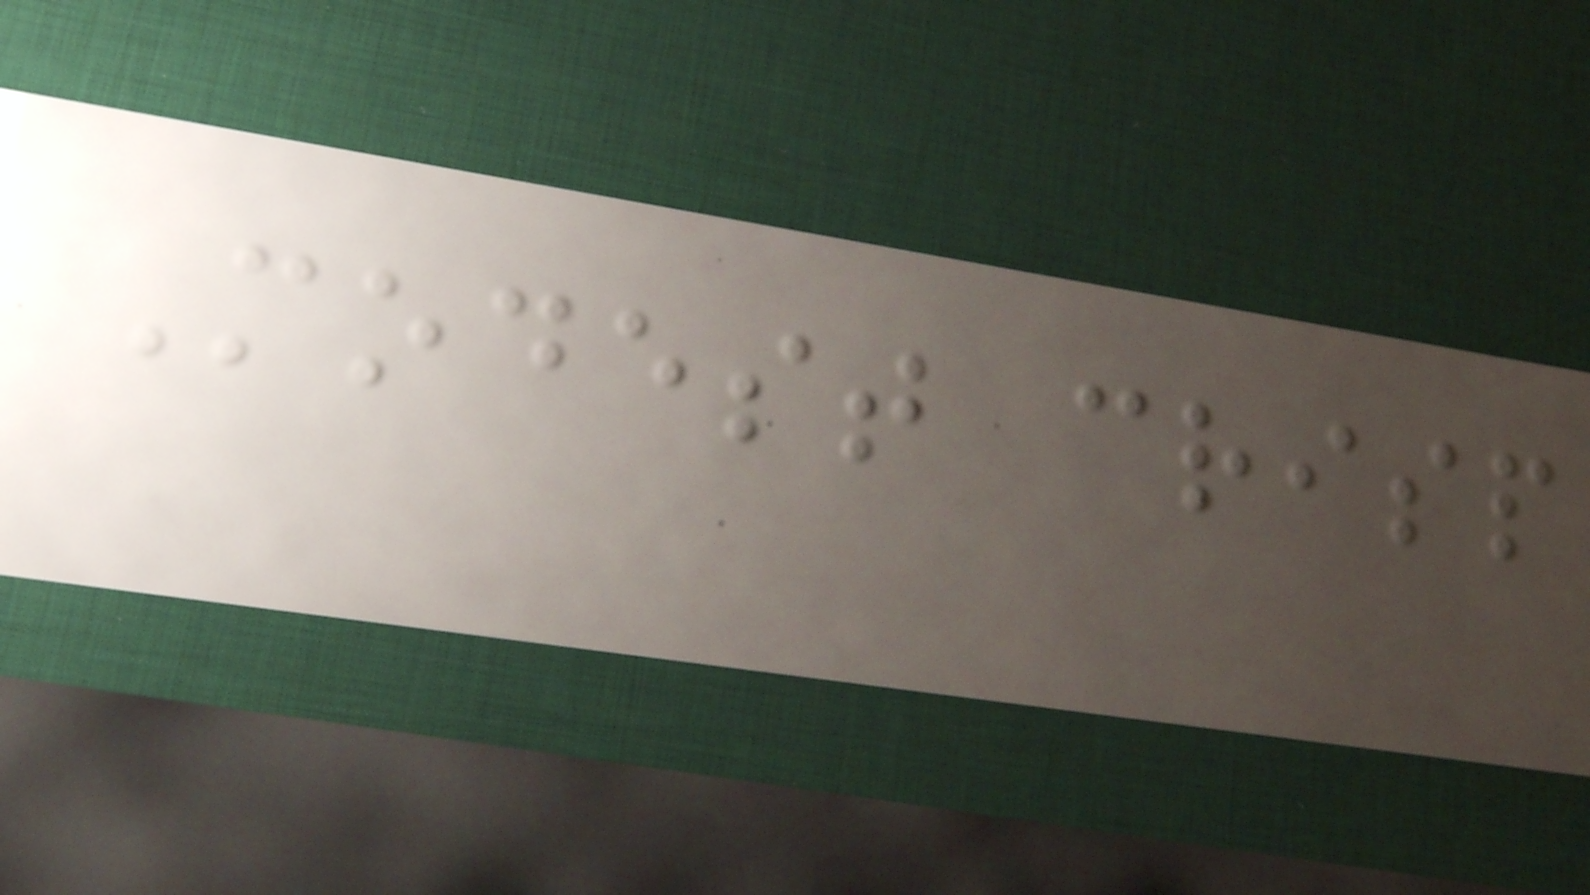Modest crisp
